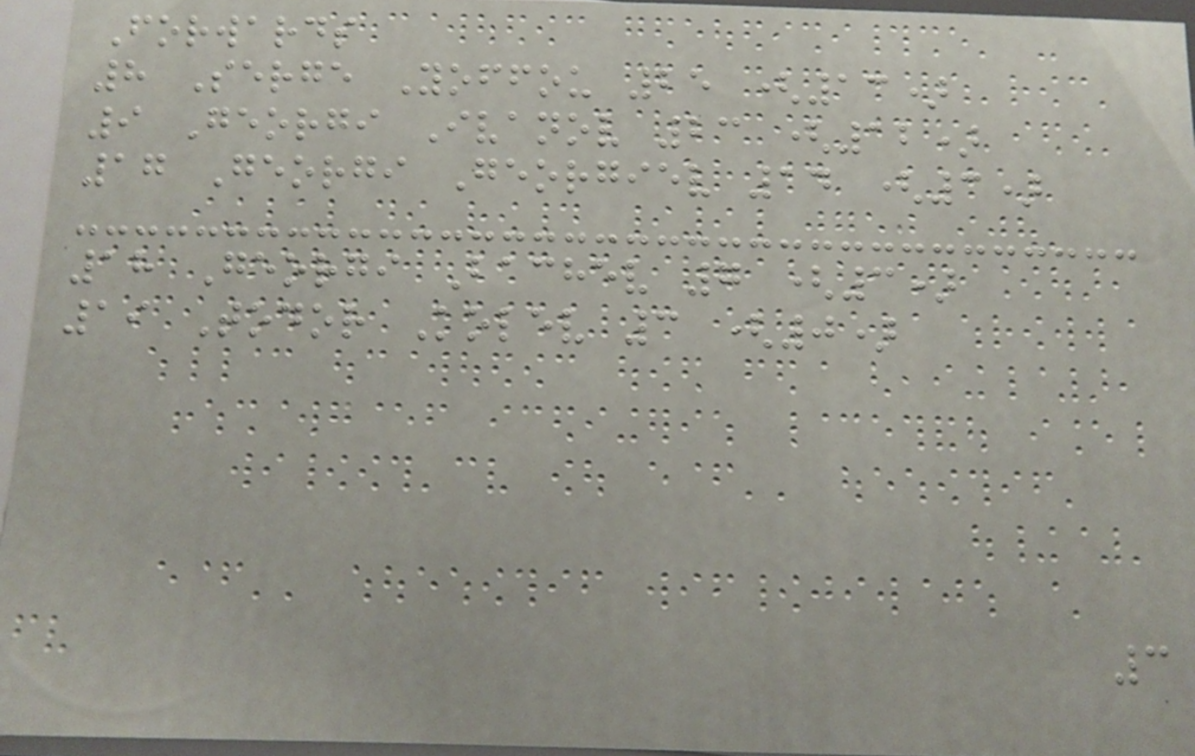Forwards
8 Serge Yoffou 25 (13)
9 Georgi Ivanov 23 (12)
17 Georgi Georgiev 14 (3)
18 Georgi Bachev 7 (3)
19 Todor Kolev 3 (0)
3
